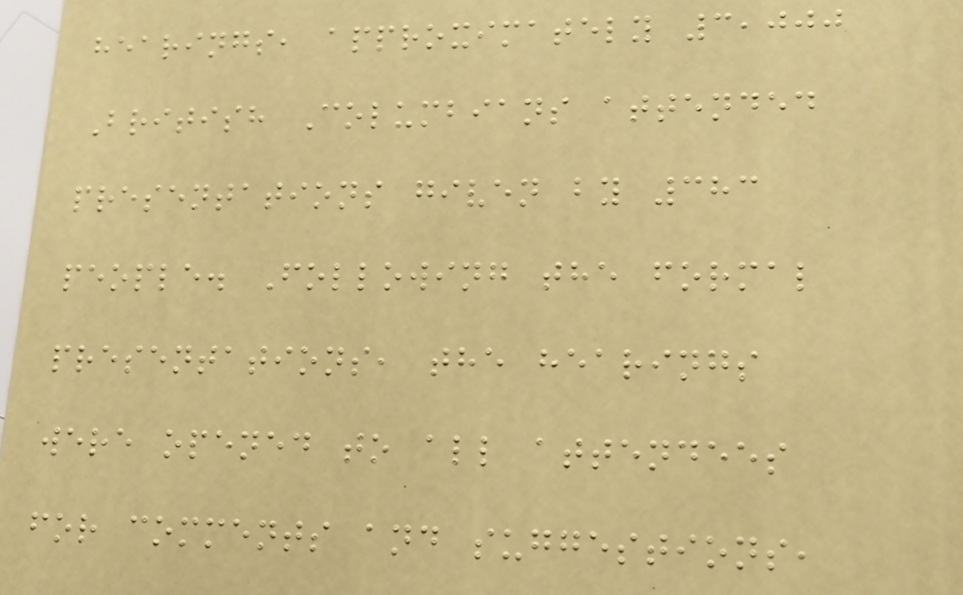hearings, approximately 3,000
British Columbians attended
presentations given by 383
people. Following the formal
presentations, the hearings
were opened to all attendees
for comments and suggestions,
